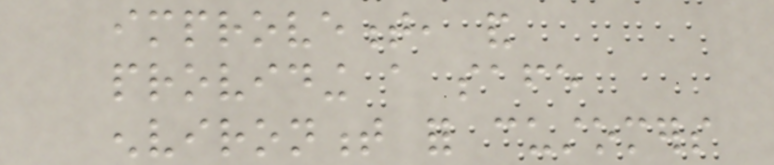improvement, and
providing a safe
environment for customers
